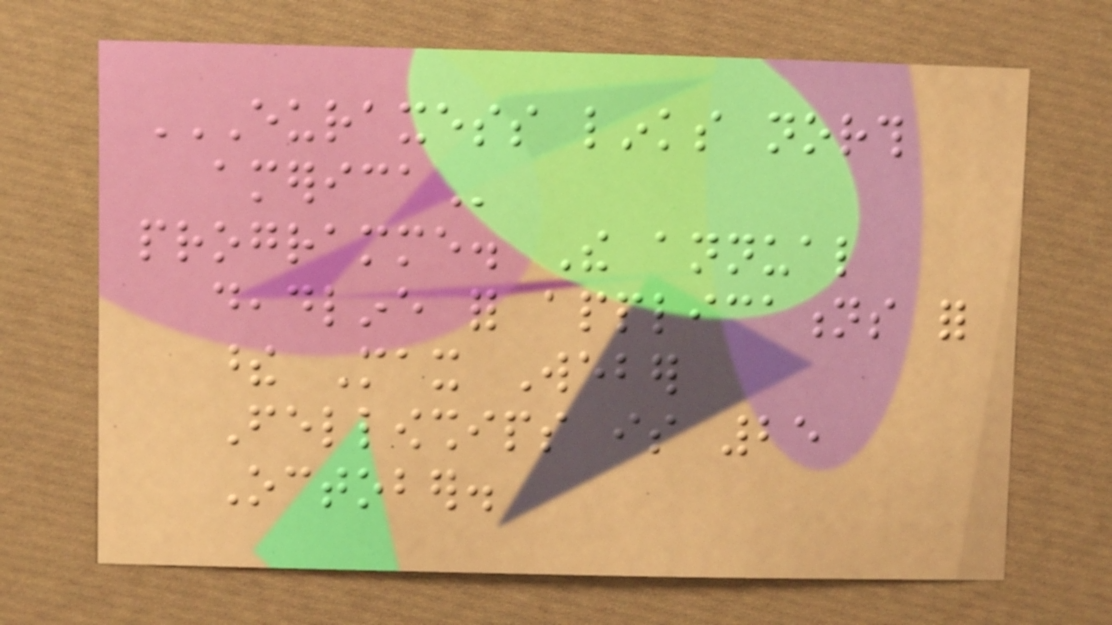EURAXESS LINKS NORTH
AMERICA
programme. The annual
deadline for applications for
these Max Weber
Fellowships is 25
October.
